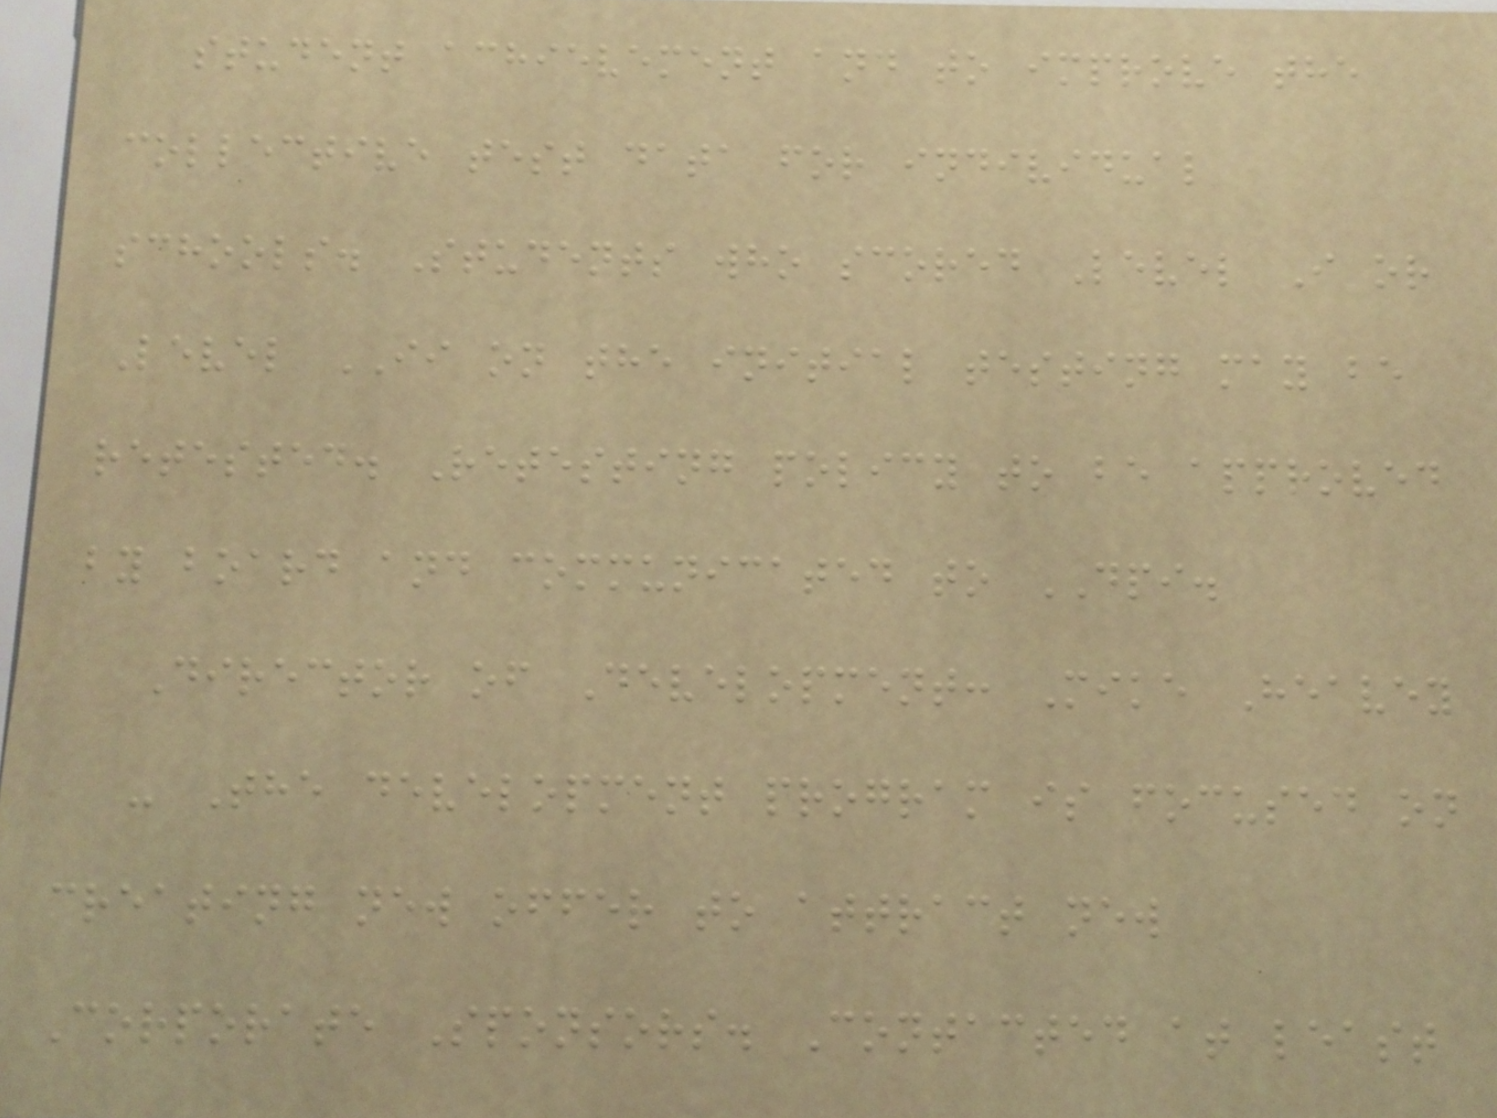student achievement and to improve the
collective test data for individual
schools. Students who scored Level I or
Level II on the initial testing may be
retested. Retesting policy to be approved
by board and communicated to DPI.
Director of Development: Mike Heavey
- The development program is focused on
creating new offer to attract new
Corporate Sponsors. Contacted at least
